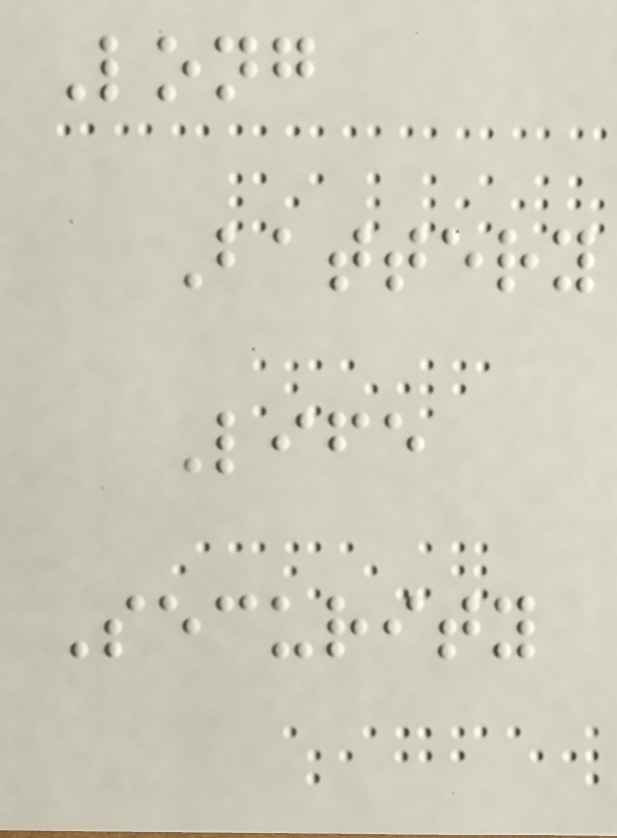Long
Battery
Life
Security
